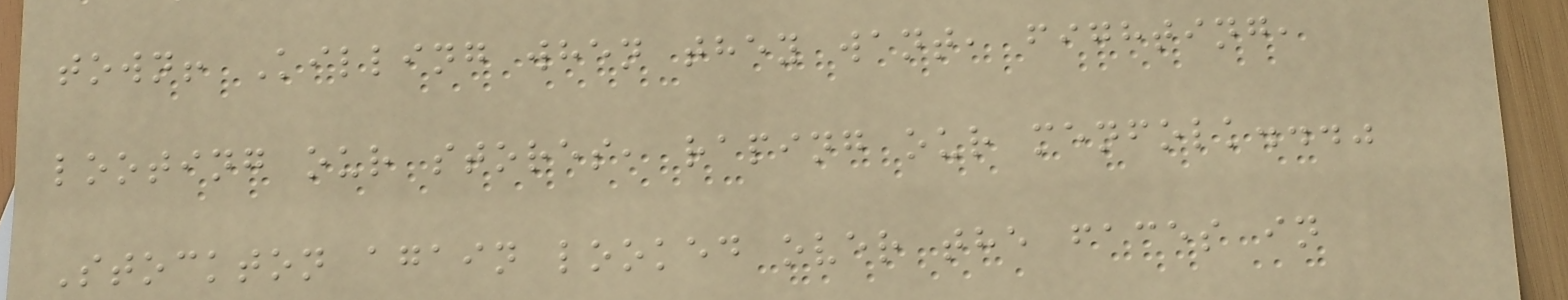town! Killing when they want, fighting,
looting our stores, raping our menfolk..."
Stockton again looked over the faces in
